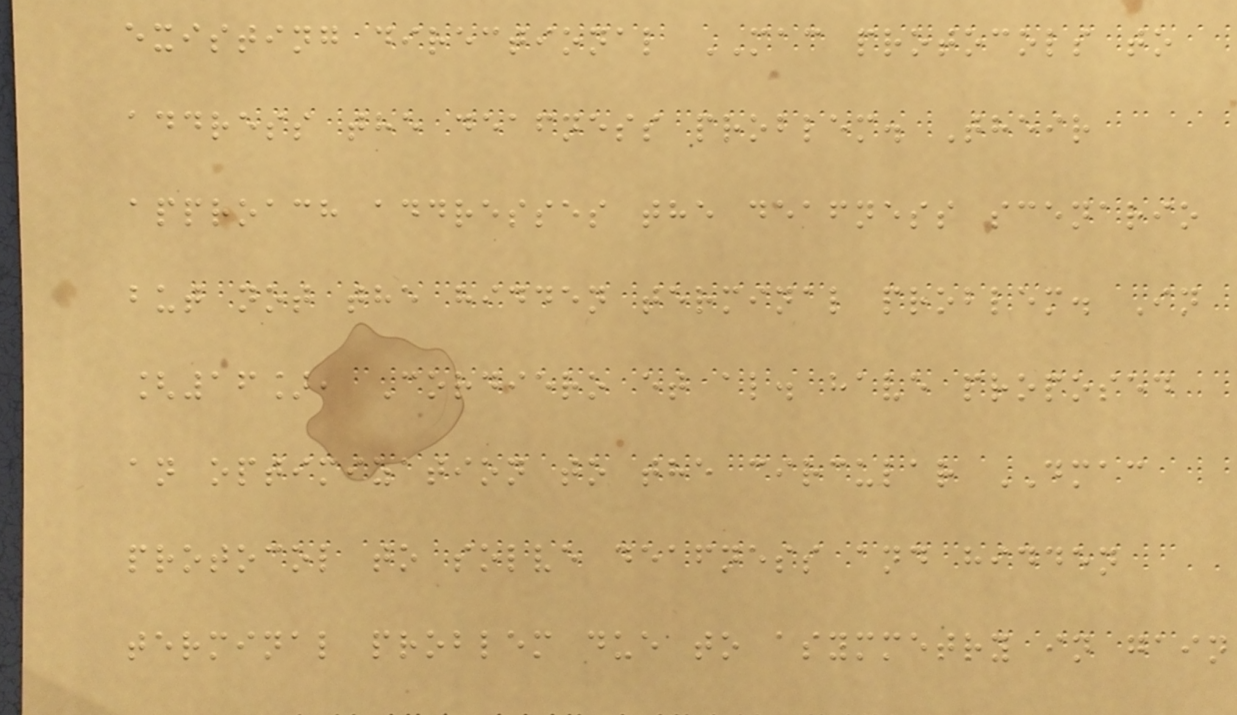existing directional MAC protocols to
address the deafness problem. Their
approach addresses the deafness scenario
but not the hidden terminal problem. In
[16], Cordiero et al. have proposed
an optimization to the circular DMAC
protocol to solve deafness and hidden
terminal problem due to asymmetry in gain
